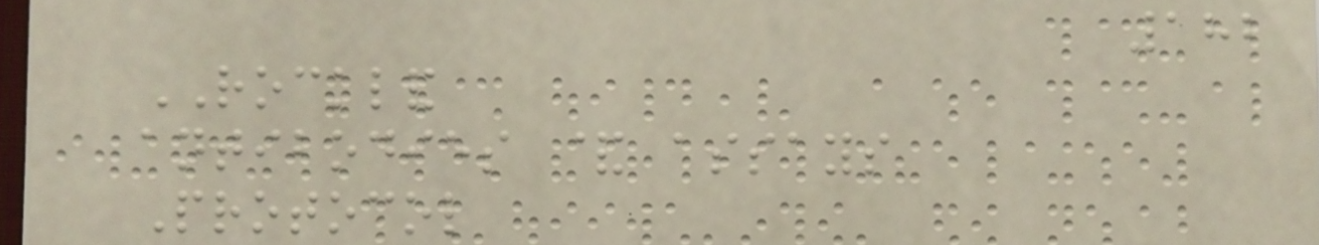182
ROCKLAND
antibodies & assays
Protocol
